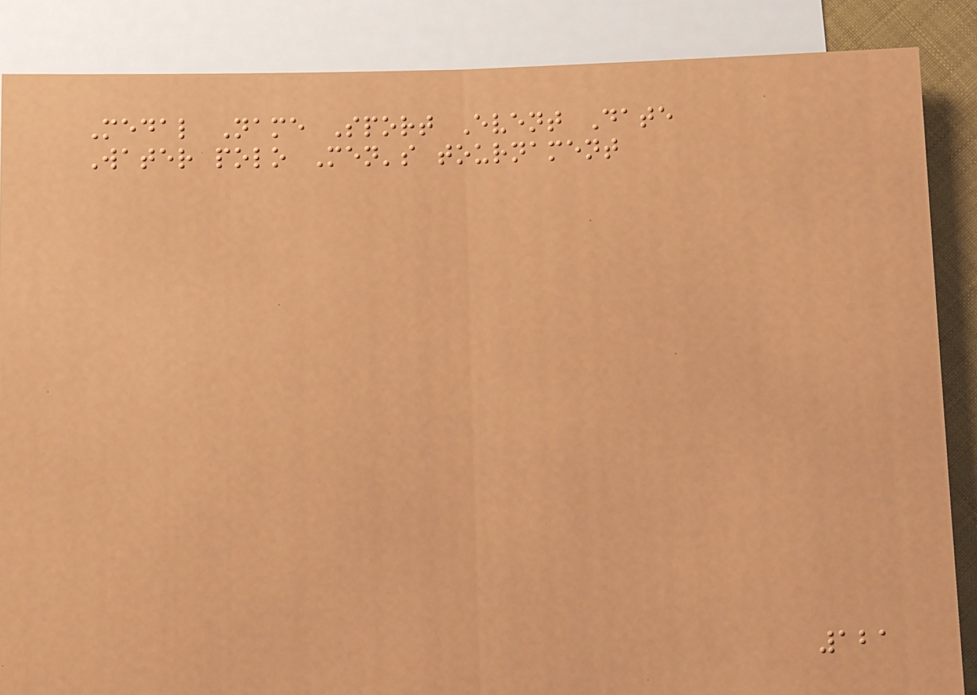Medal Name Sport Event Date
Water polo Men's tournament
121
